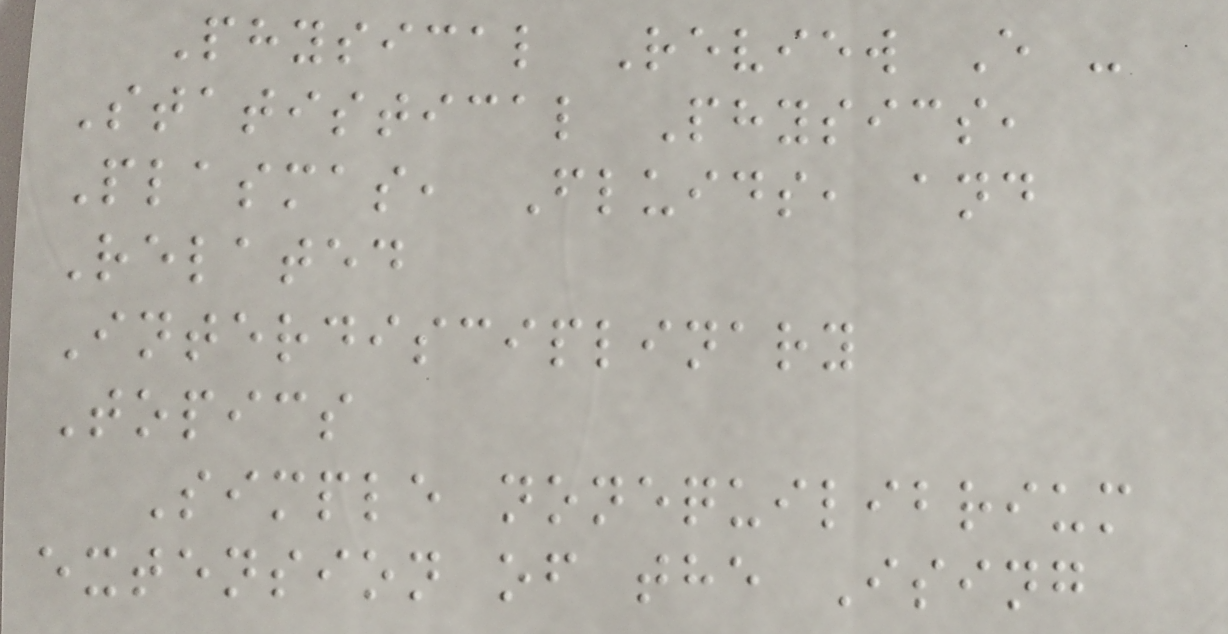Physical Review E -
Statistical Physics,
Plasmas, Fluids, and
Related
Interdisciplinary
Topics
Simple nonequilibrium
extension of the Ising
